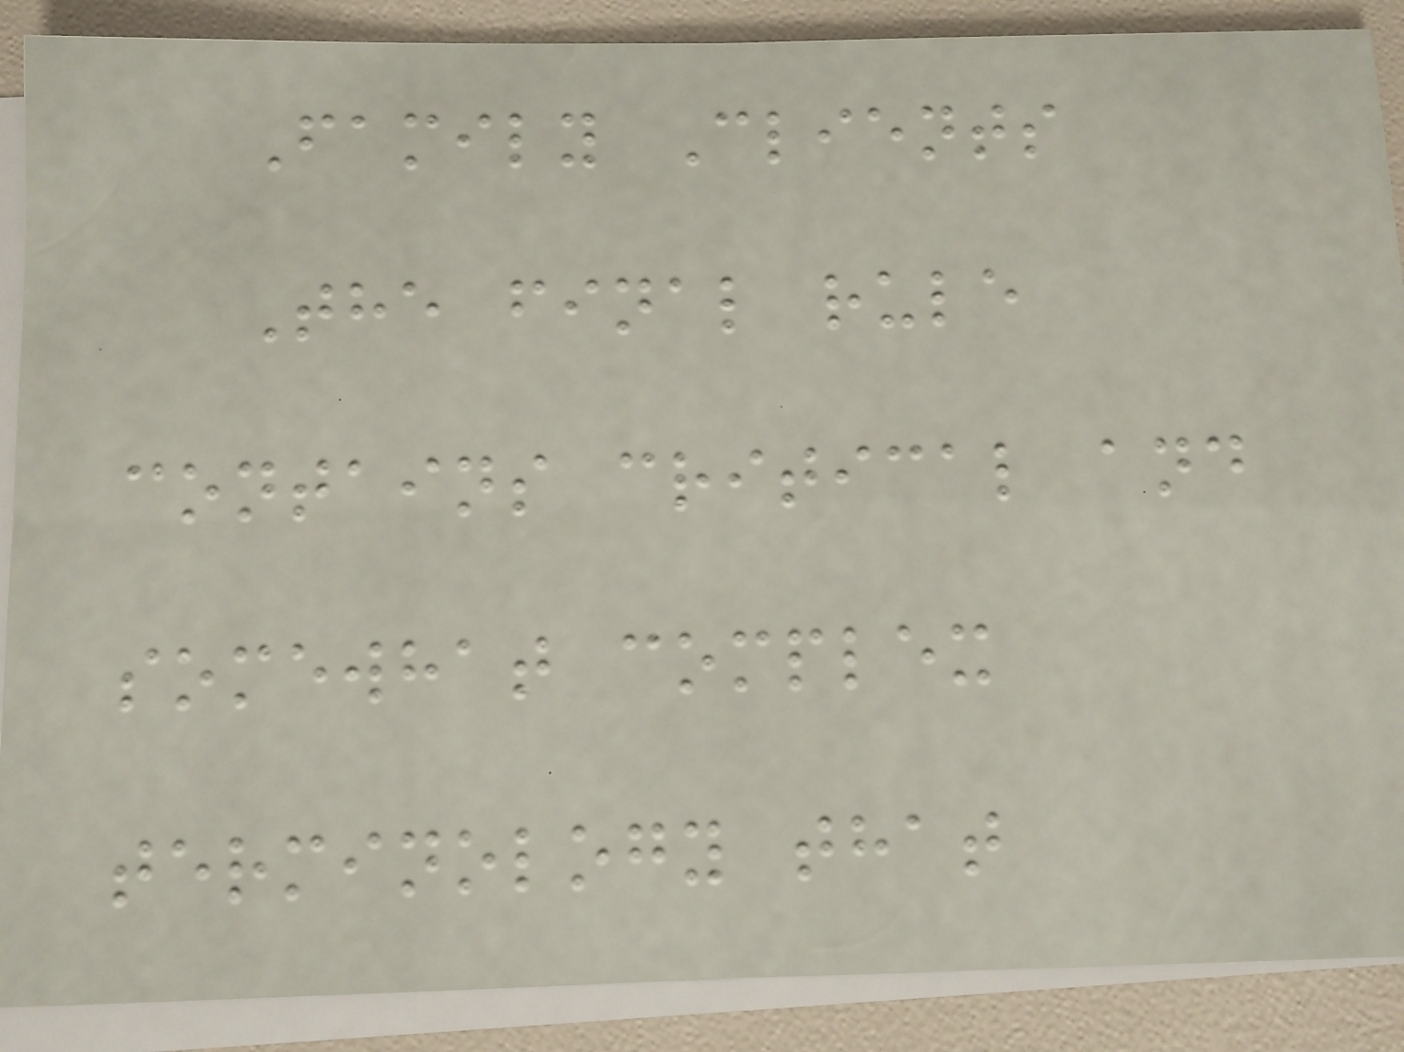Family Clients
The final rule
contains critical and
somewhat complex
terminology that
